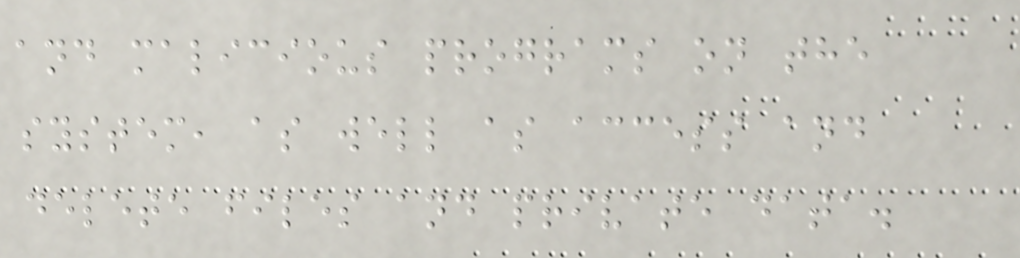and malicious programs on the
system, as well as access and
delete files and private data.
